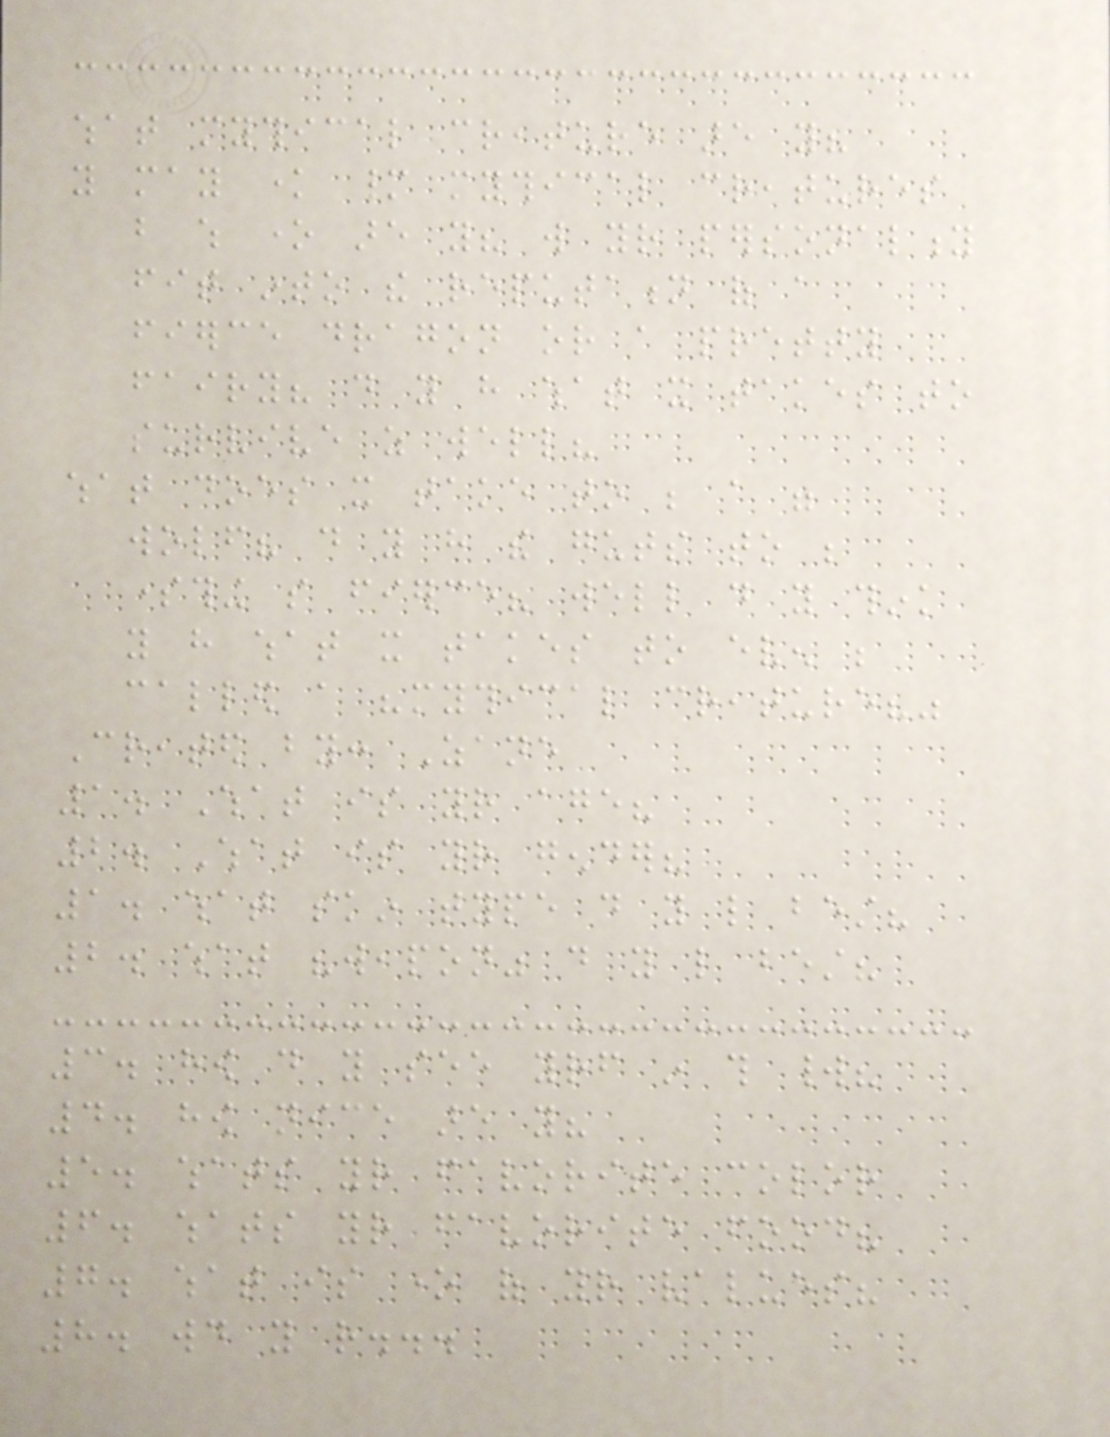what mythical creature are you?
you may know many mythical creatures
but which one are you? will your personality
fit into the reputation of a
fierce dragon or a pretty
fairy? do you have what it takes to
survive as well?
what does it take to be a were
wolf? do you have the guts to be
something so fierce? well do you think
you have what it takes to even be
called a "mythical creature?"
Created by: Zane
1. What is your age?
2. What is your gender?
1. what skin type do you like best?
2. what "weapon" do you like best?
3. how do you see yourself in this world?
4. how nice are you?
5. whats your favorite color
6. whats your favorite food?
7. what is one of your values?
8. would you rather...
